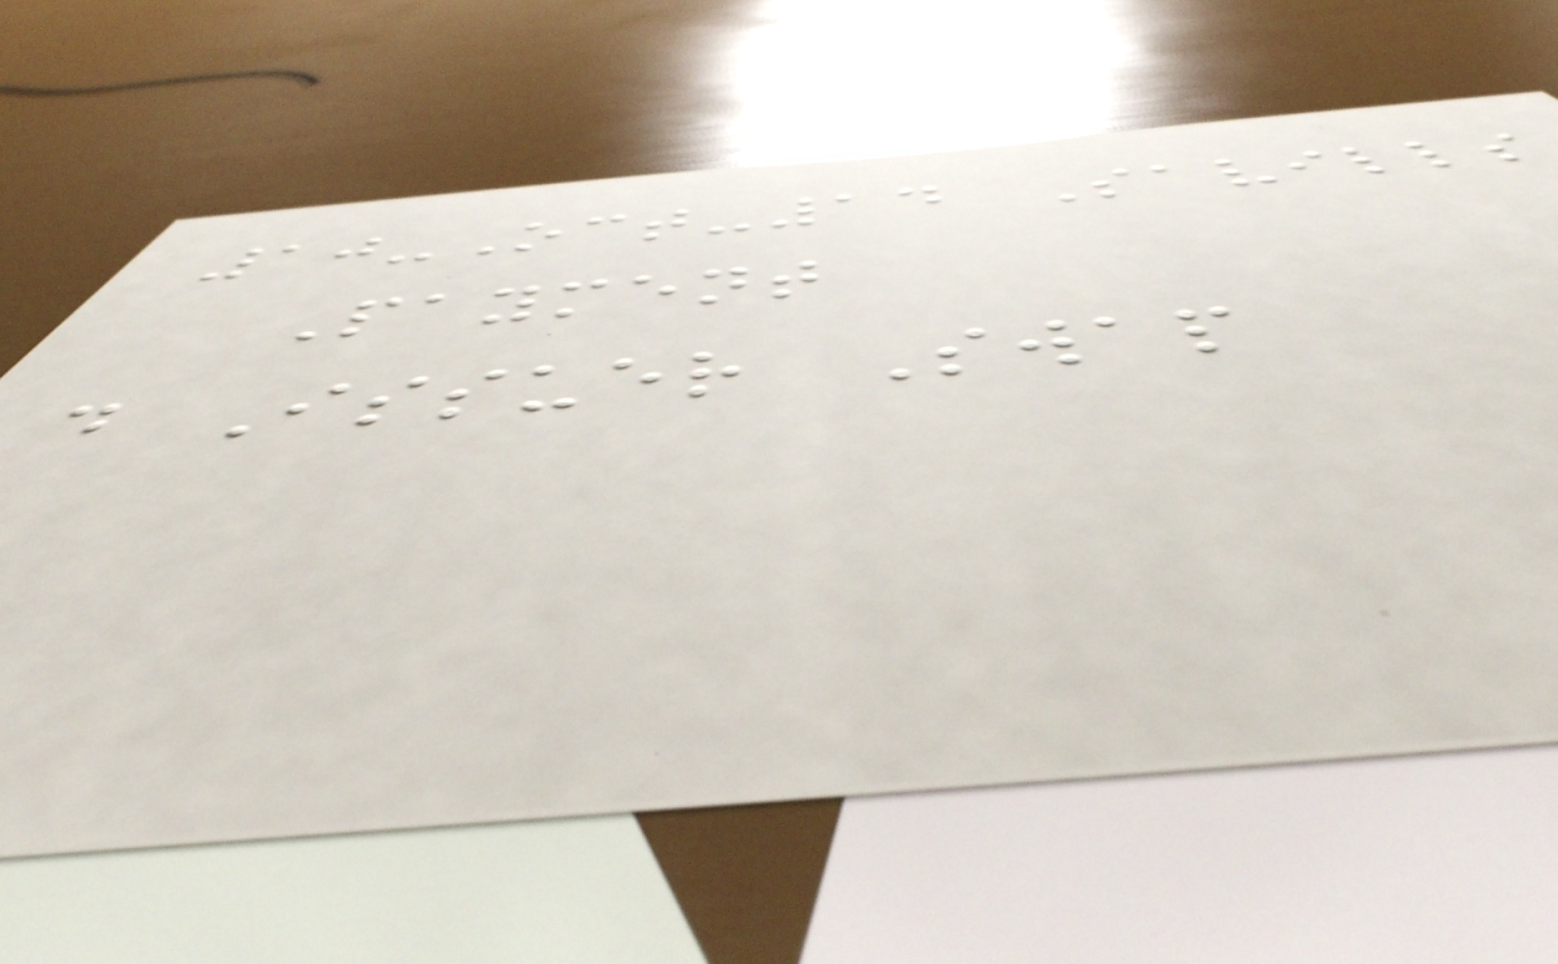10-Oct-14 Savills
Payment
d Issuer Swap
